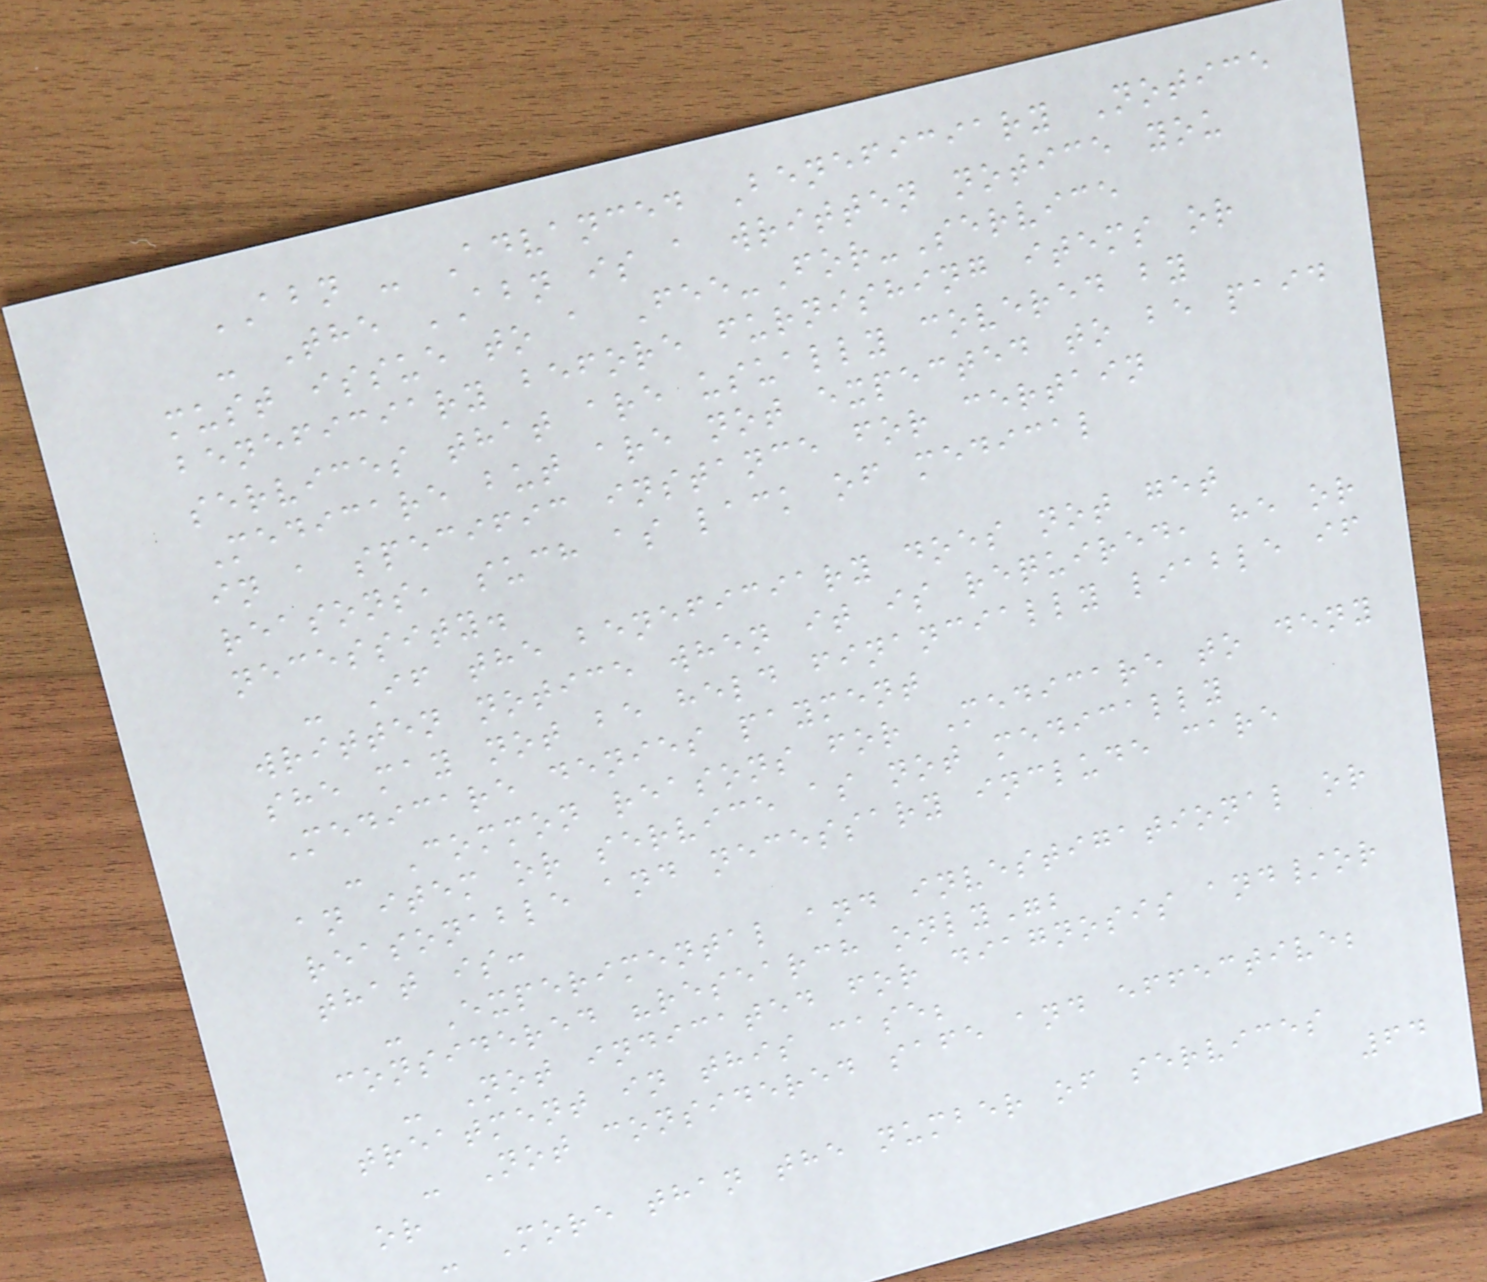ABN - Advanced Beneficiary Notice
- The ABN is a written notice you
must issue to a Fee-For-Service
beneficiary before furnishing items or
services that are usually covered by
Medicare but are not expected to be paid
in a specific instance for certain
reasons, such as lack of medical
necessity.
- If the beneficiary does not get
written notice when it is required, he or
she may not be held financially liable if
Medicare denies payment
- Common reasons for Medicare to deny
an item or service as not medically
reasonable and necessary include care
that is:
- Experimental and investigational or
considered "research only";
- Not indicated for diagnosis and/or
treatment in this case;
- Not considered safe and effective;
or
- More than the number of services
64
